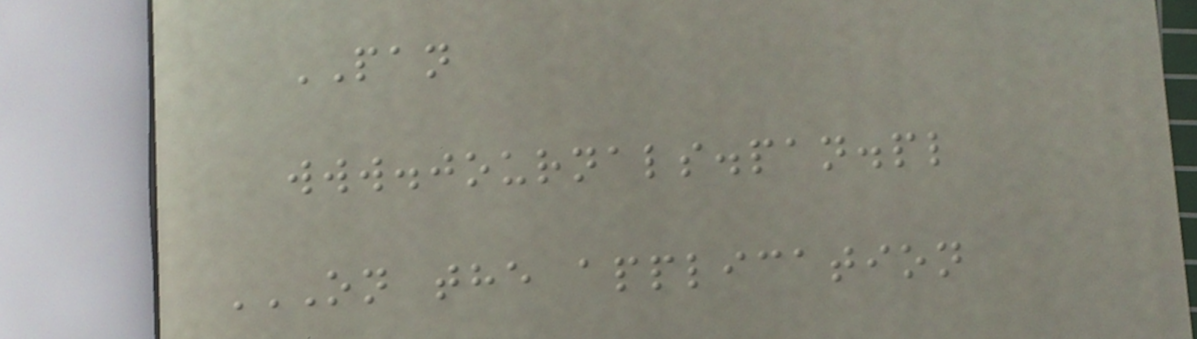PAN
www.journals.pan.pl
ON THE APPLICATION
